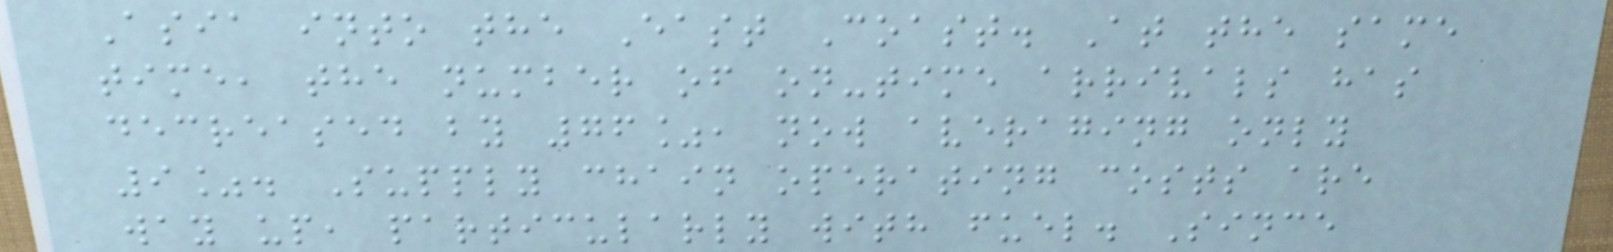Asia into the East Coast. At the same
time, the number of on-time arrivals has
decreased by 76%, now averaging only
9%. Supply chain operating costs are
way up, particularly with fuel. Since
